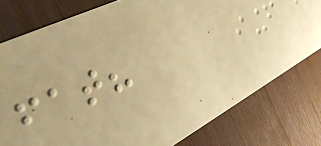fat?
